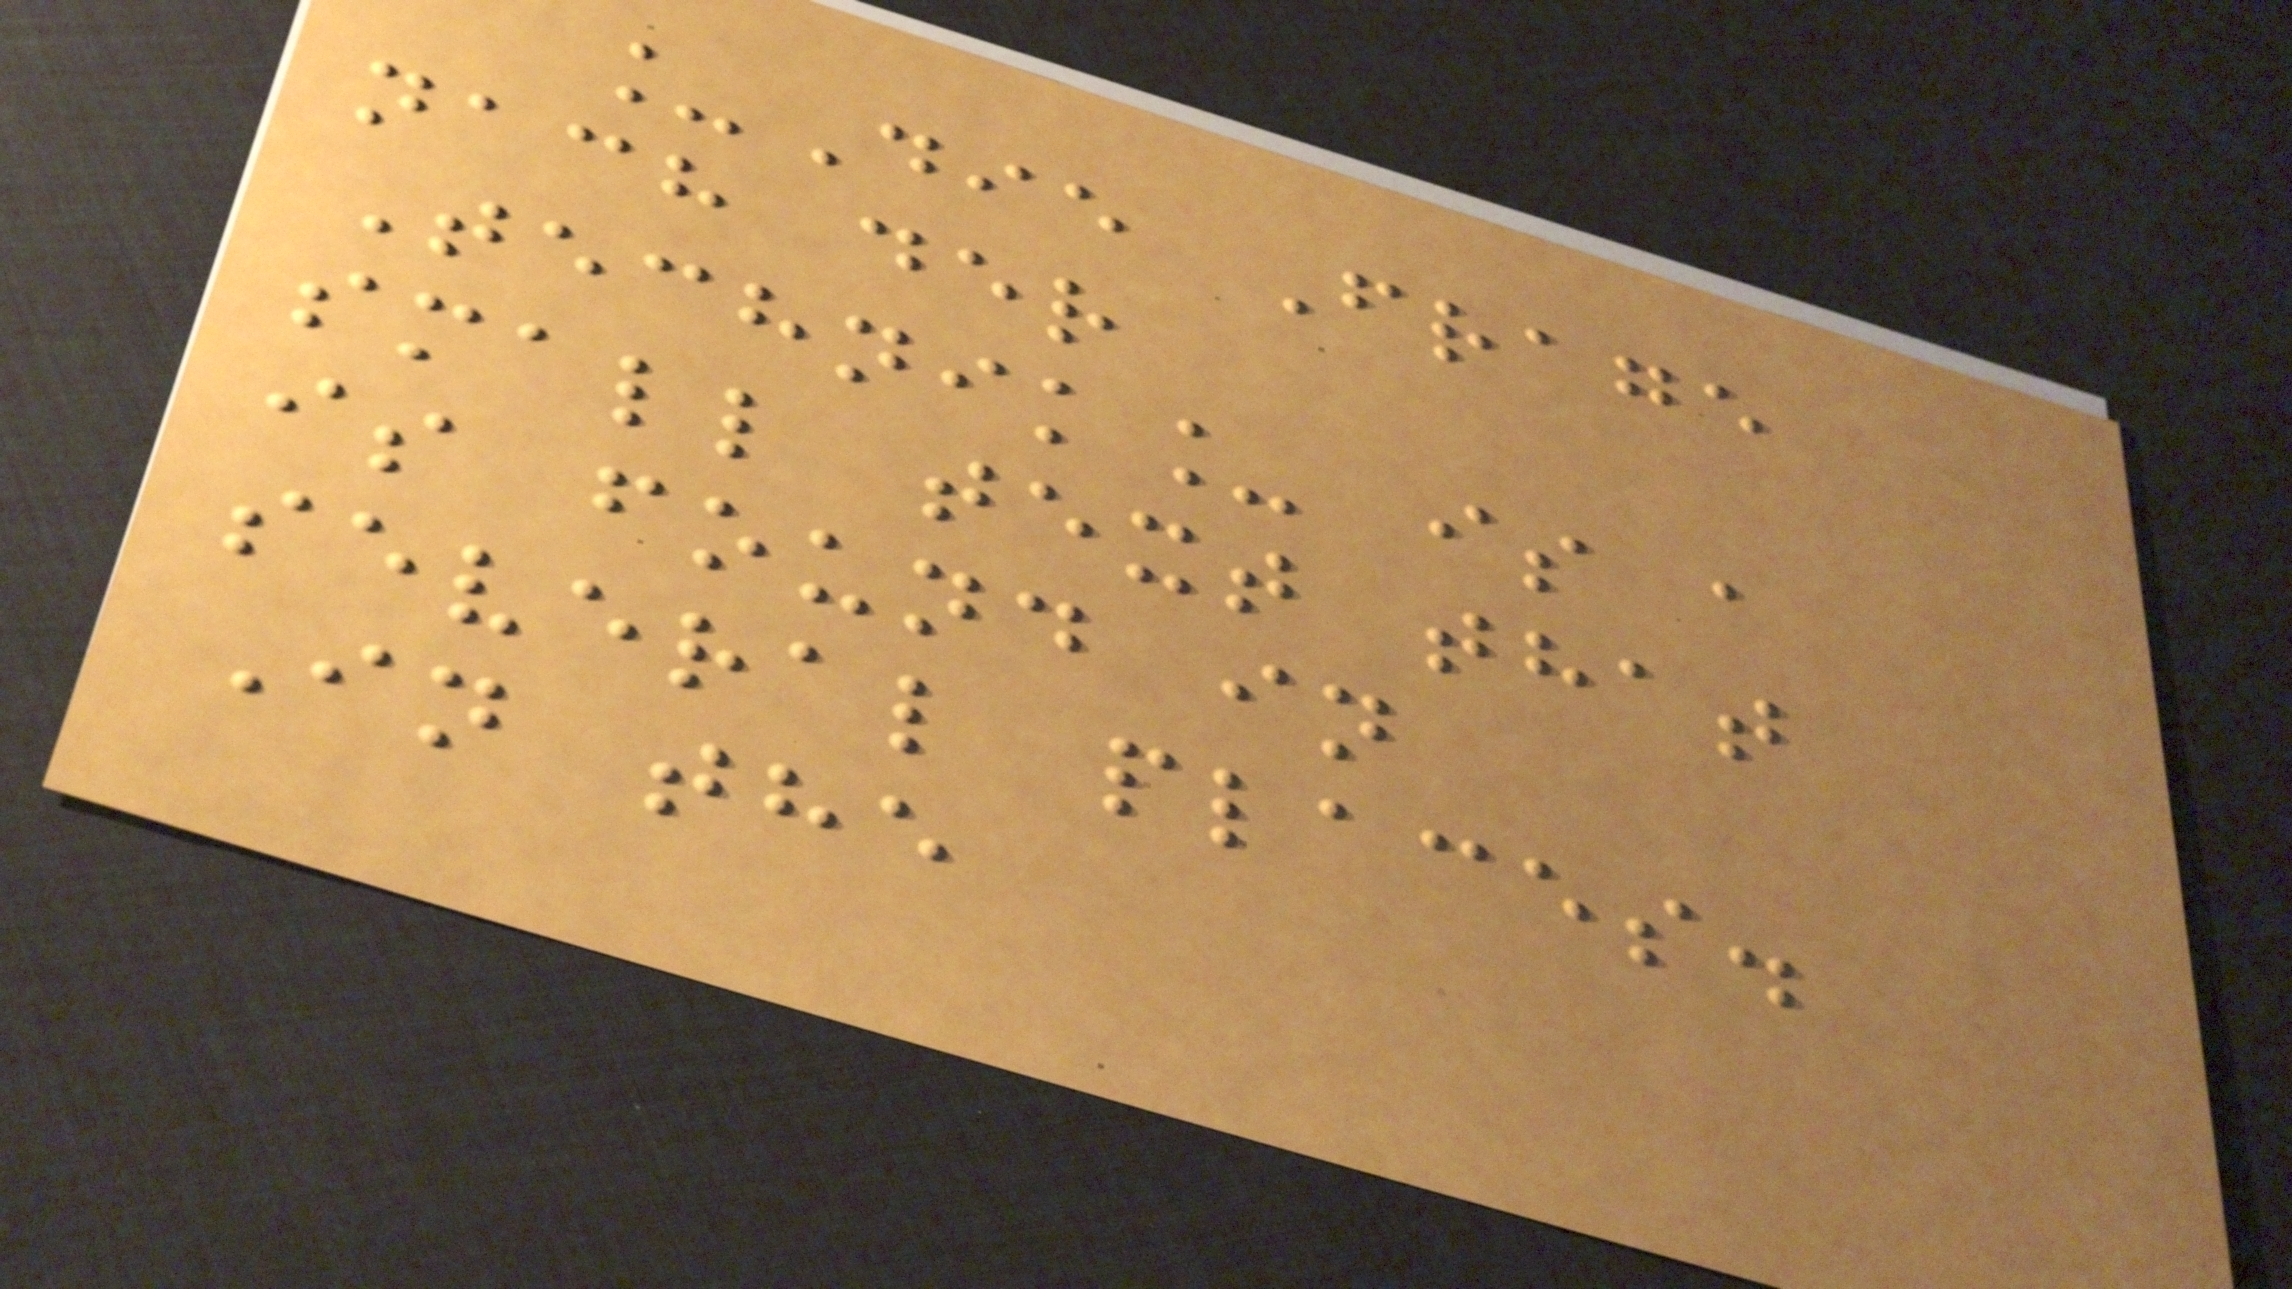_Die Frage
nach der
Technik_ is a
small text that
is found in
several places.
In the
